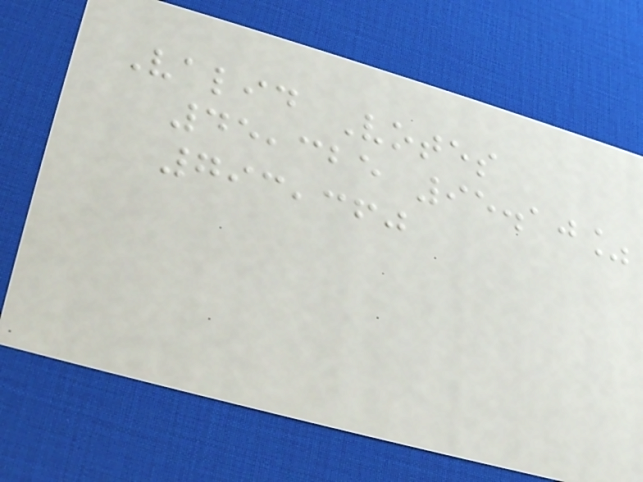Valid Votes
45,325 95.10%
793,360
